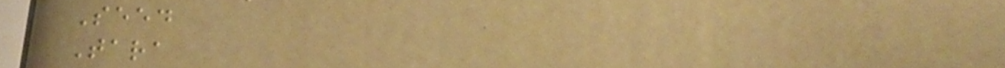Seed
Tara
